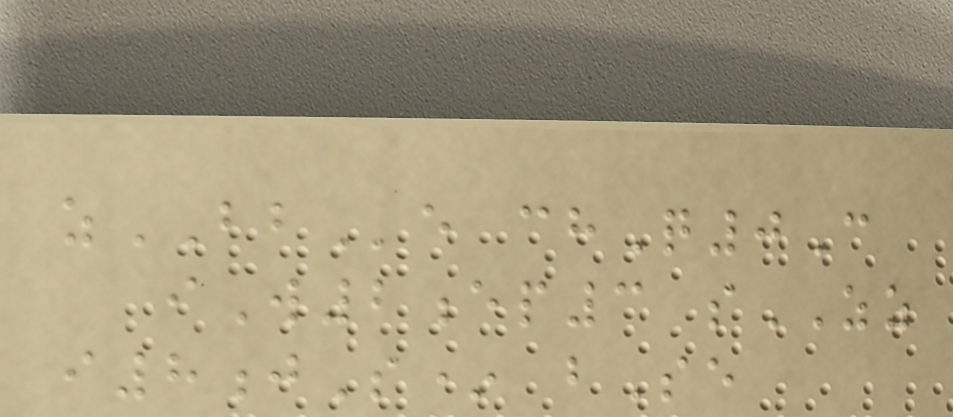zBBe chQ0C
iW2ep3 sZZ
i8jS* bSe
